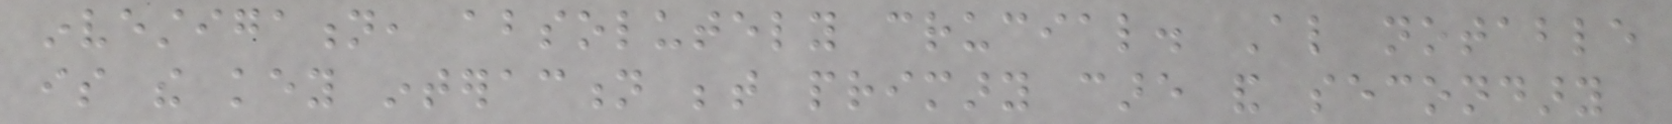investigation, absolutely crucial. Also notable
is the key interaction between primary care and secondary
